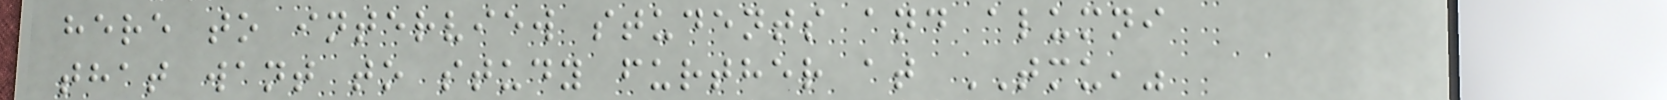here to interview students and alumni
that want to study further at TMU,"
